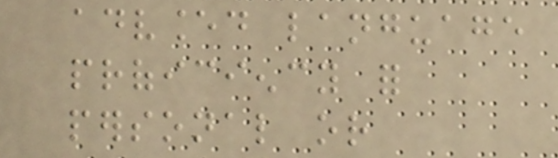advanced language
proficiency for
personal or
